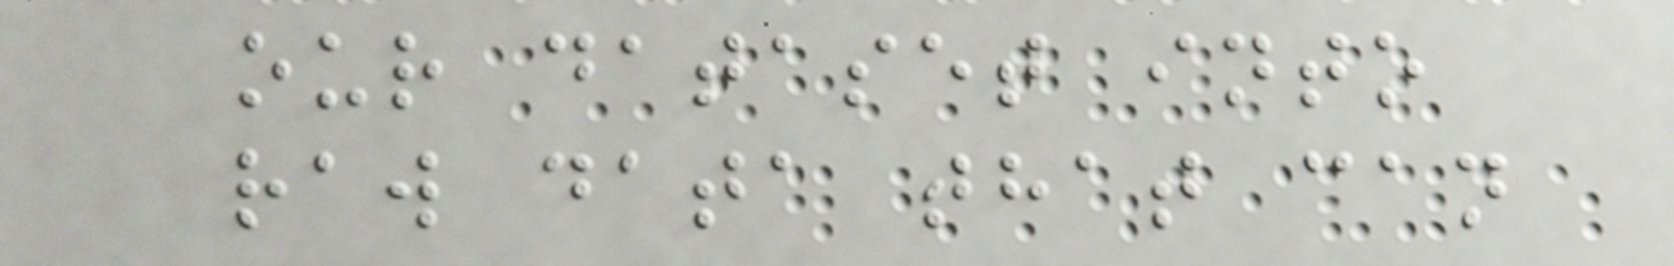our dataset into
raw data that can
